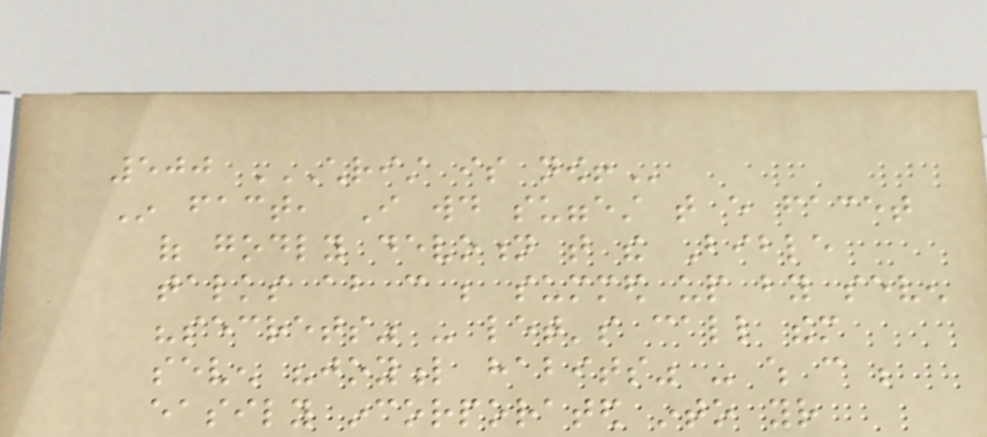500 CHRIST IS NOW!
In fact, I would suggest that every facet
of godly devotion that the Bible
talks about can be summed up by seven
"secrets" - let's call them
seven "joyful habits" - which can be
easily incorporated into your
